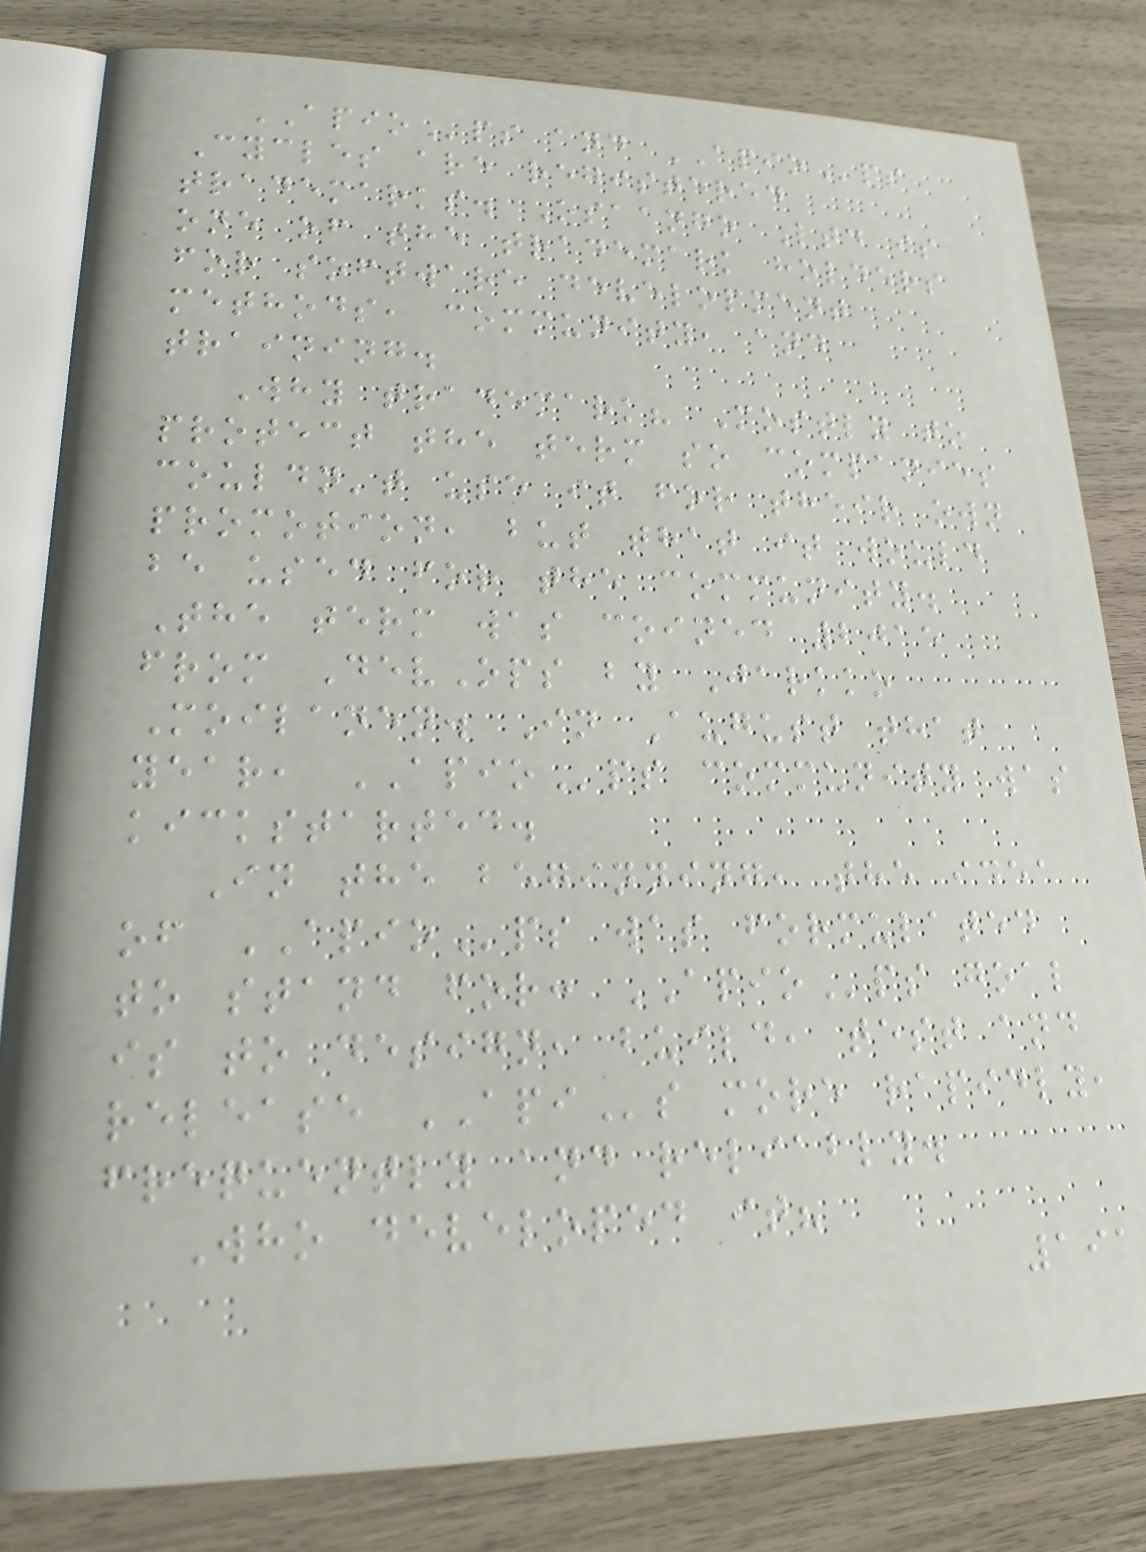APIOps and APIOps
Cycles are registered
trademarks. Osaango Ltd is
one of the trademark holders
for software development
methods, community, and
training.
Why trademark? Mostly to
protect the term so companies
couldn't use it for their own
promotion, but that it would
be used for the community.
The term was coined 2015
from DevOps by Jarkko
Moilanen. In August that
year, APIOps community was
kickstarted.
In the beginning, the idea
of APIOps was formulated
to stand for: APIOps goal
is to design, build, test and
release APIs more rapidly,
frequently and reliably.
Who developed it?
191
